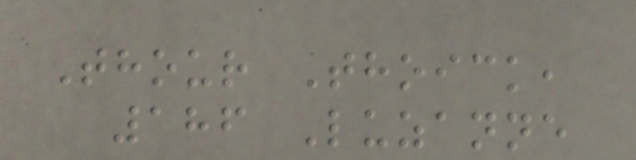Thour Thoick,
186 Luzanne
